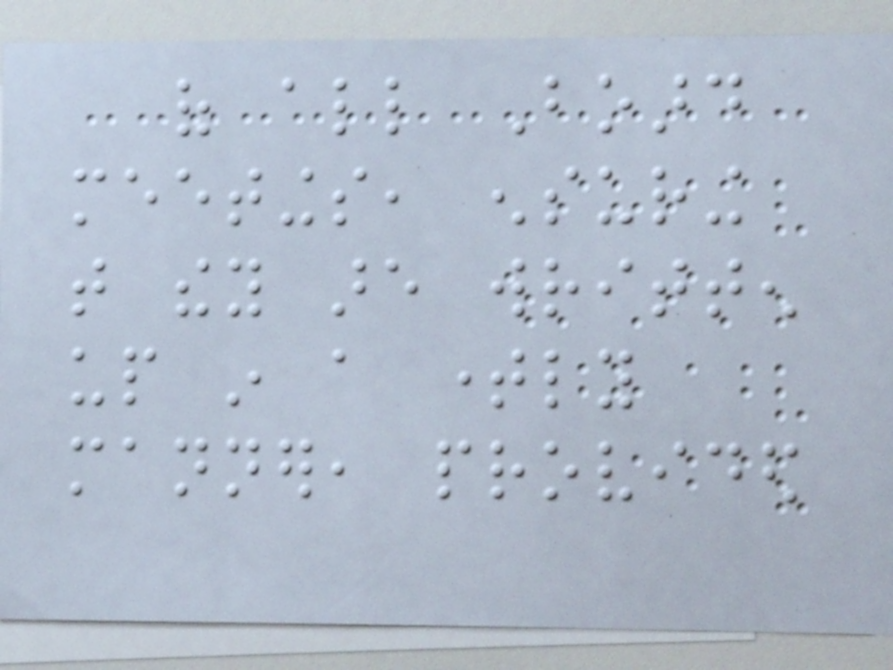of all Board
meetings, ensuring
that they are written
up in a timely
manner, provided
